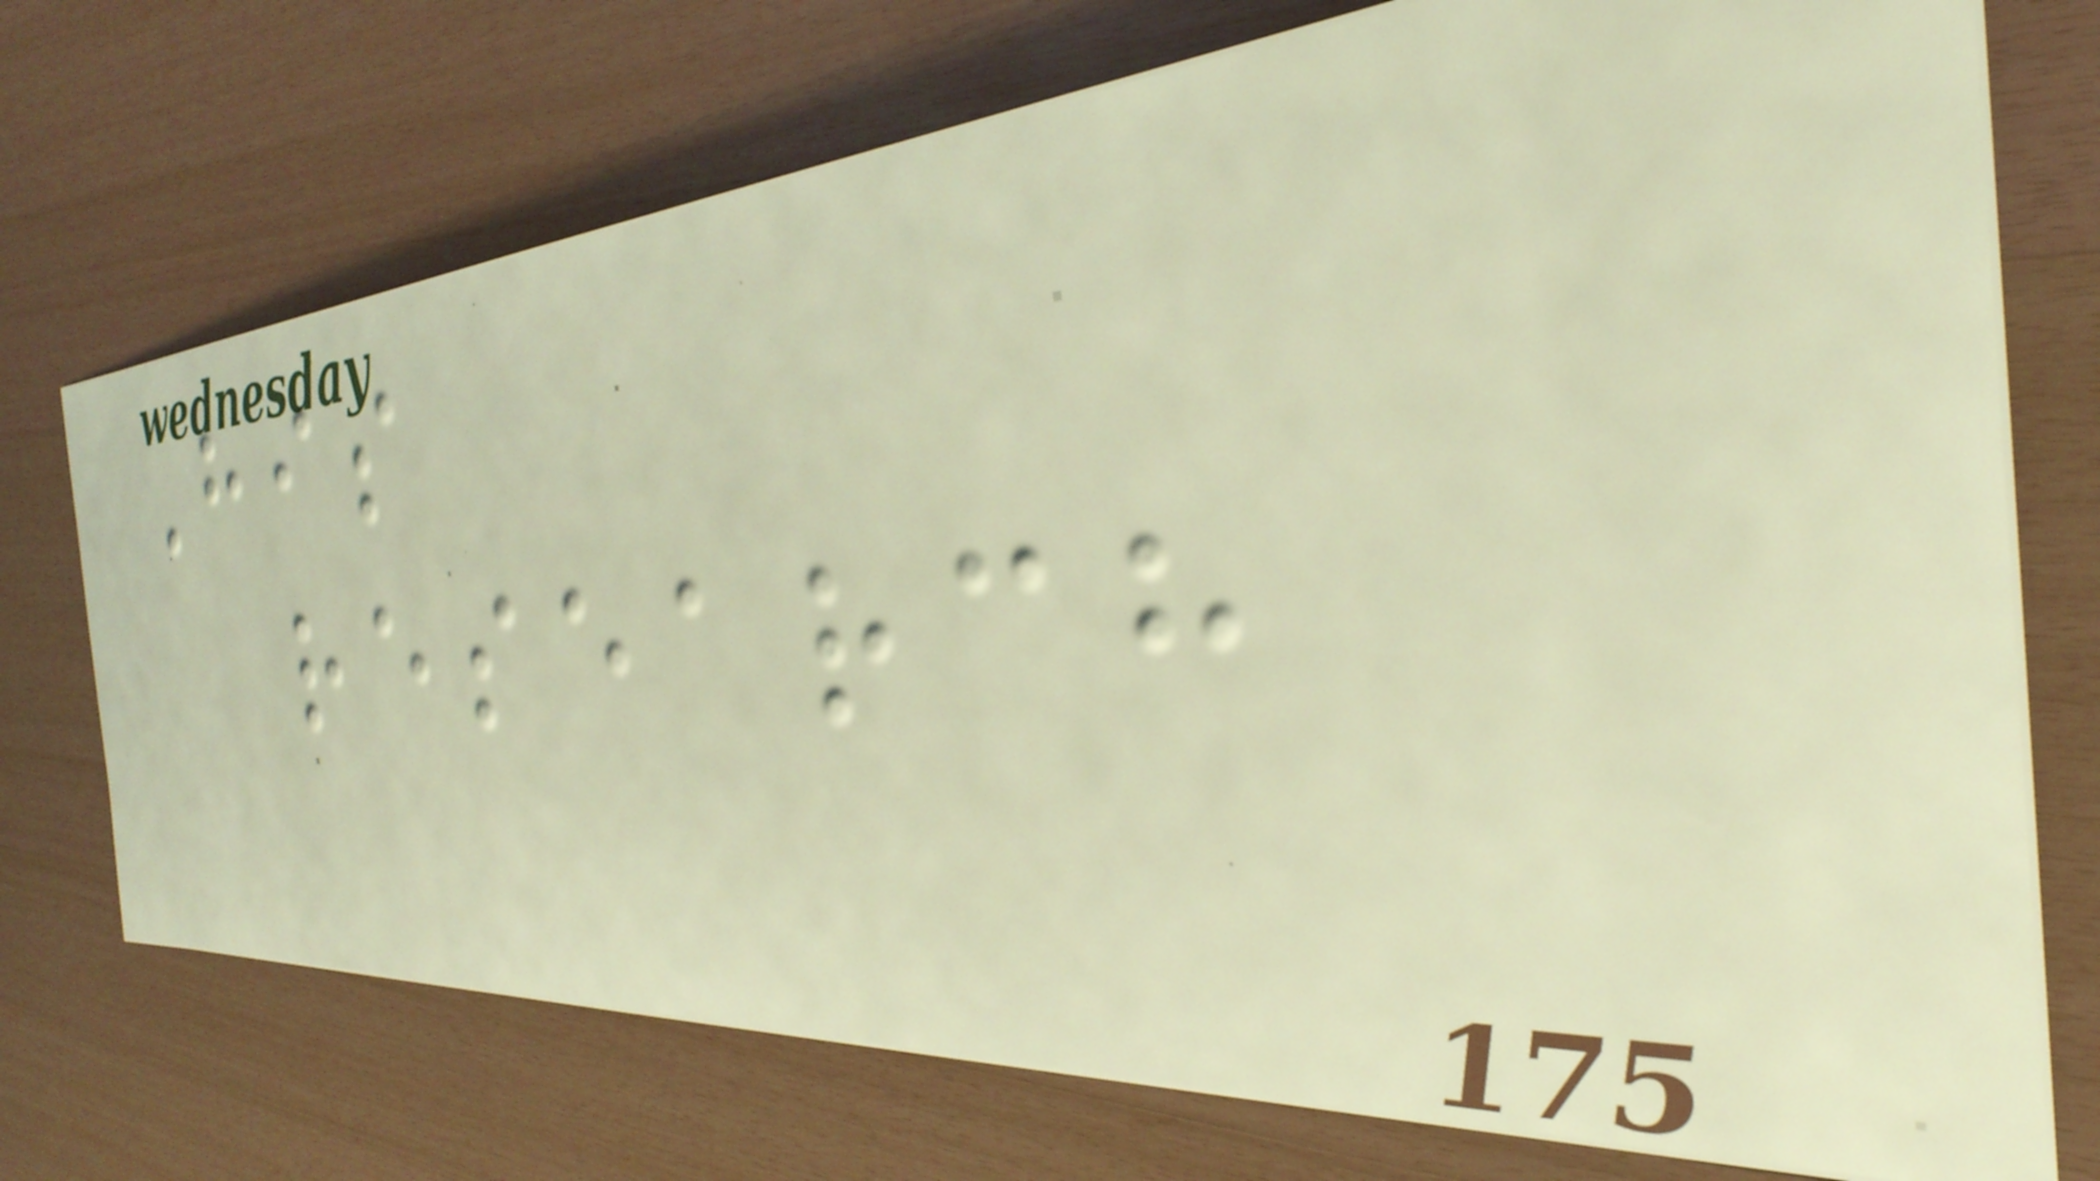His
research
